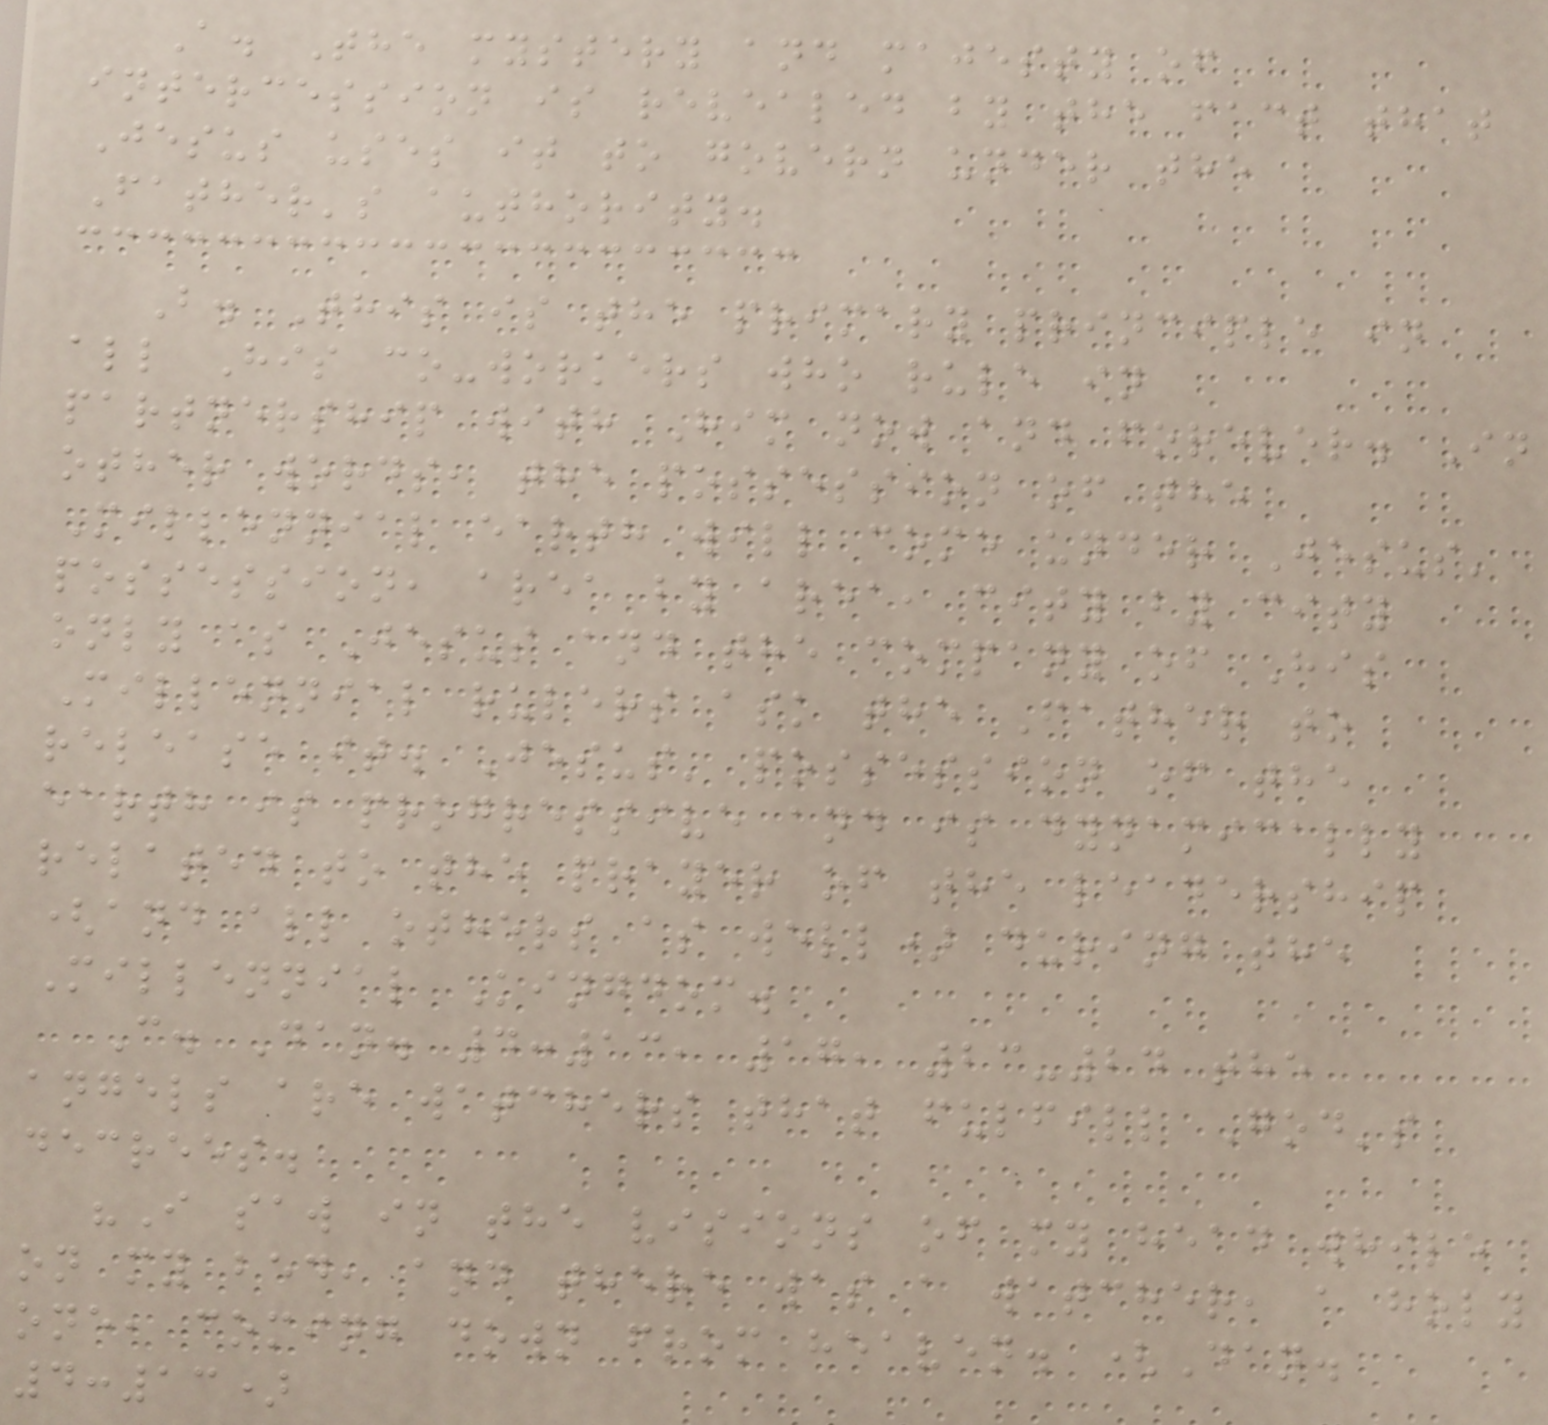A. The mystery and majesty of
intercession is revealed by the fact that
Jesus uses it to govern under the
Father's authority.
B. This is the primary principle in
all His co-workers who rule in
partnership with Him now and forever. In
other words, the possession of the
Millennial earth will come under Jesus'
possession, area by area, city by city
only as Jesus and the company of His
Millennial rulers ask the Father to
release it. Jesus' possession of the
earth is progressive and is dynamically
related to the prayer of the leadership
(and all others as well) during the
Millennial Kingdom.
C. Dan. 4:13, 17, 23-24 the
angels are watchers that fulfill God's
decrees.
"I saw in the visions of my head while
on my bed, and there was a watcher, a holy
one, coming down from heaven. (Dan.
4:13)
